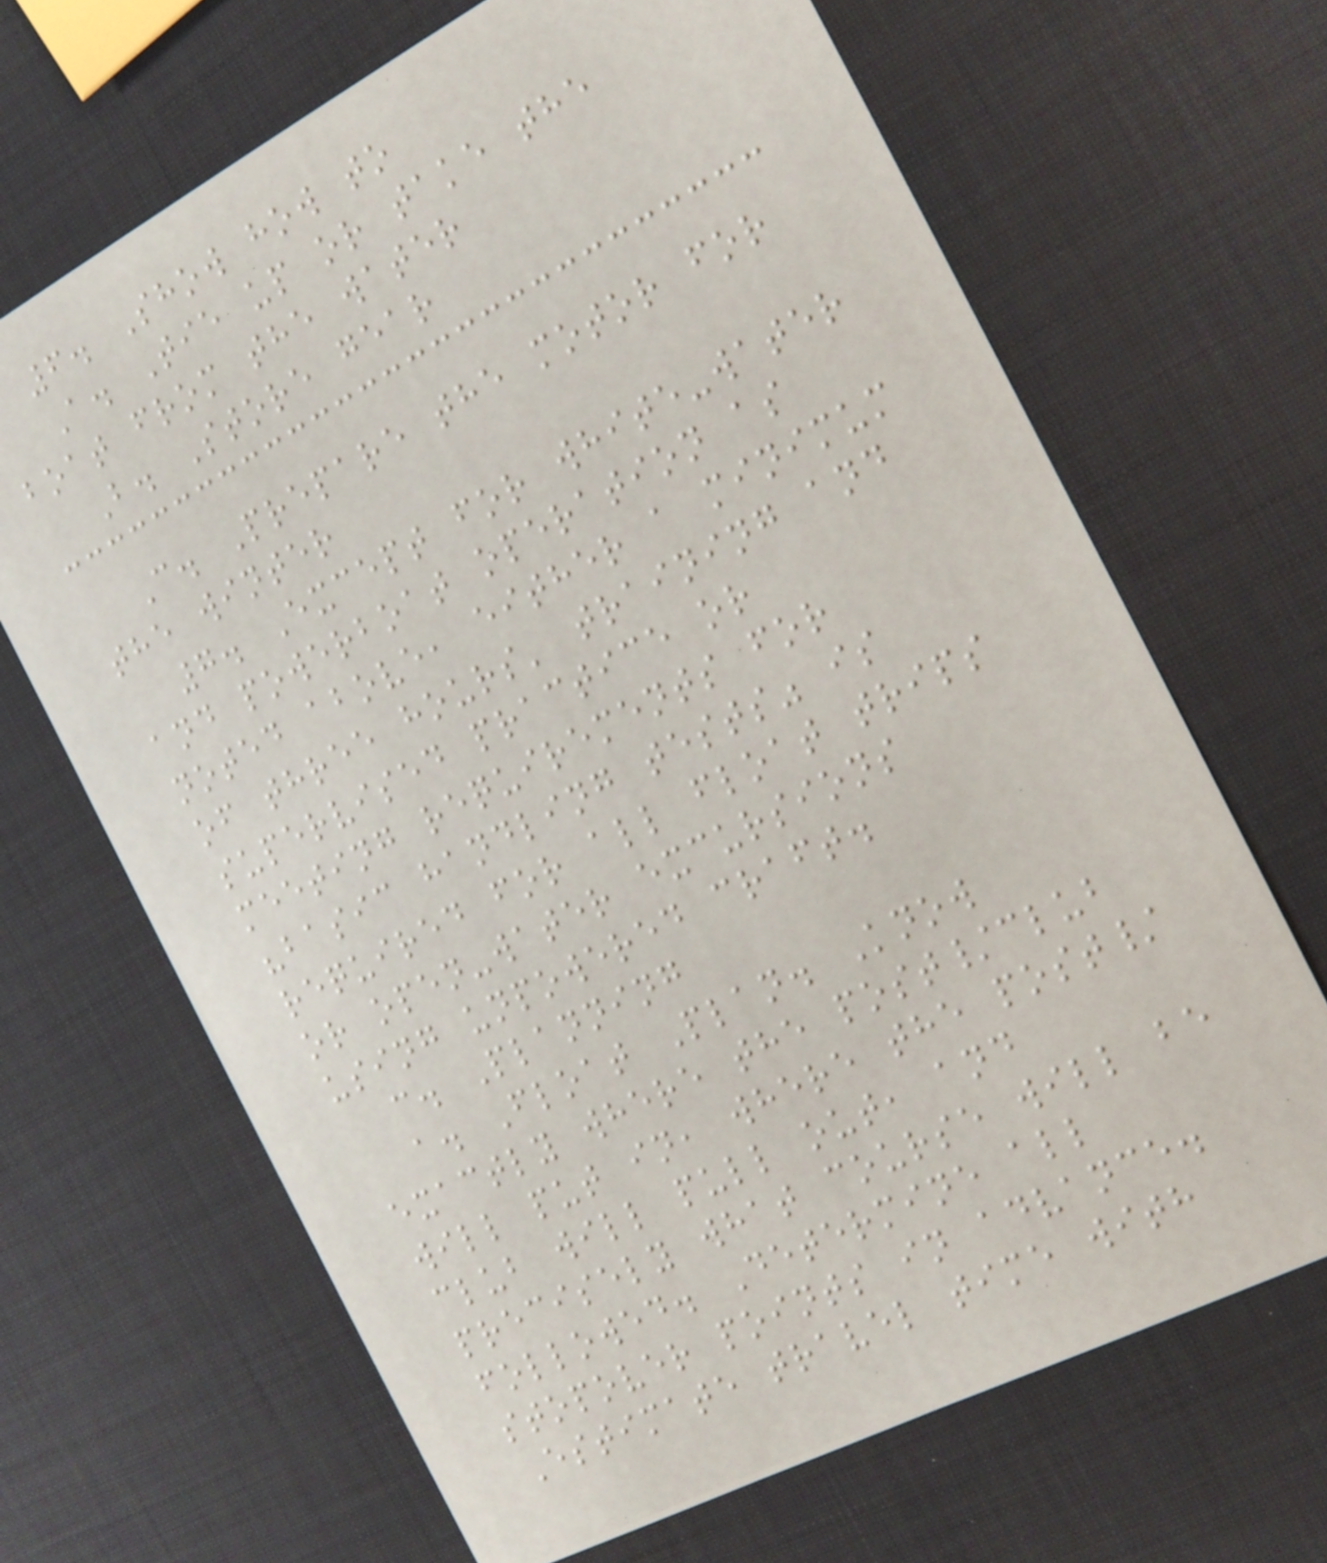6. Show how to
A. Tie up or take the
boat from the water
B. Store gear
C. Prepare the motor for
the winter
7. Except for white-water
and powerboat operation as
noted above, either a minimum
of three hours' training and
supervised practice or
meeting requirements for
"basic handling tests" is
required for all float trips
or open-water excursions
using unpowered craft.
c. Planning
a. Float Plan. Know
exactly where the post/club
will put in, where the post/
club will pull out, and
precisely what course will be
followed. Determine all
stopover points in advance.
Estimate travel time with
